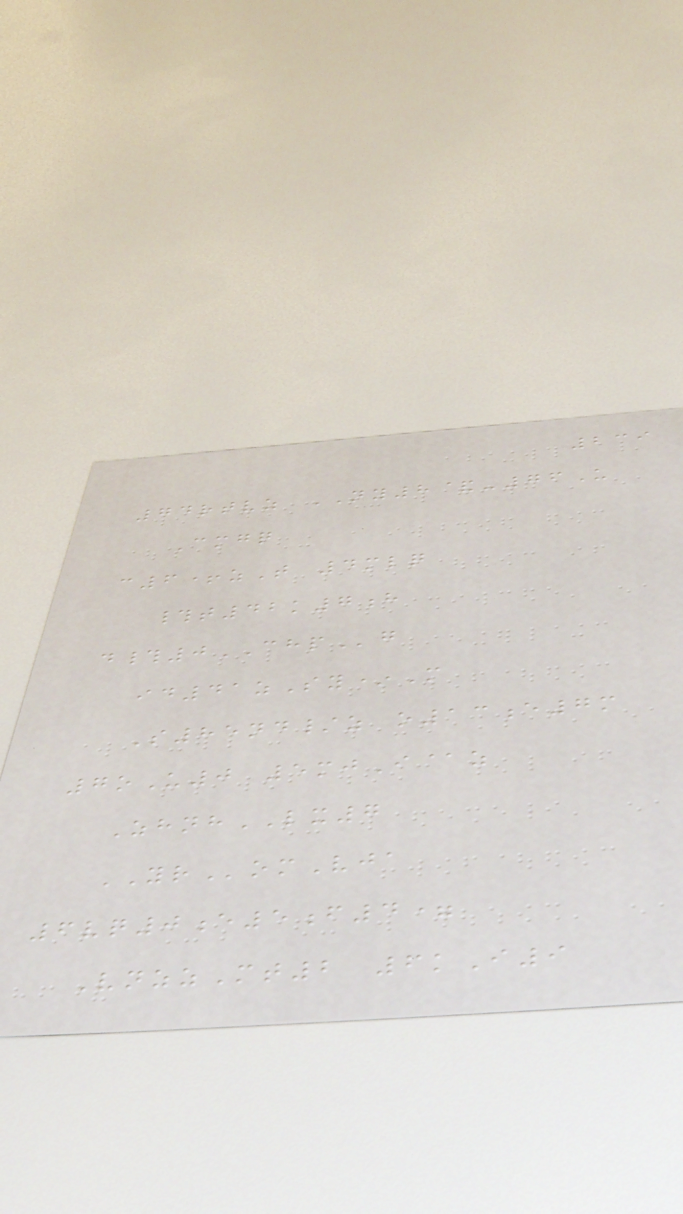239
74rtvz NY8&-76U
Cmgq
c6+zT 4mlq
#t42k7h
d#0CHPg
id41zSy*M
S85nd/z o13e7m
7oU0 5mjI@z
ZhnhLX7
YRomVja
6vq0e5f4=
VnzzMt2 6kI9
